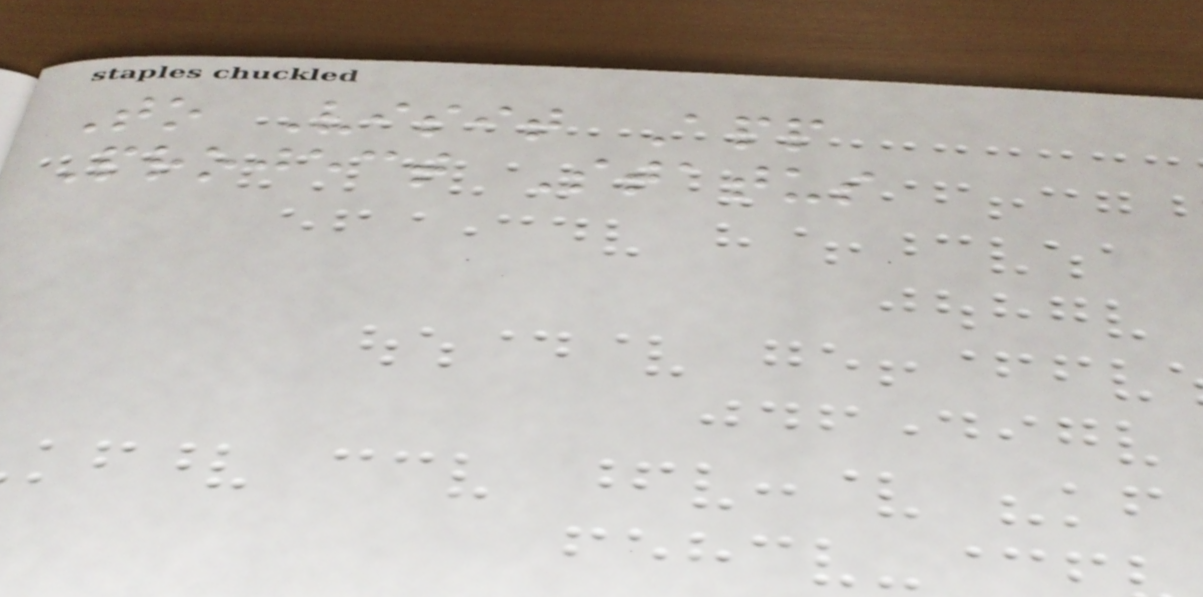To Visit App
Project Status
